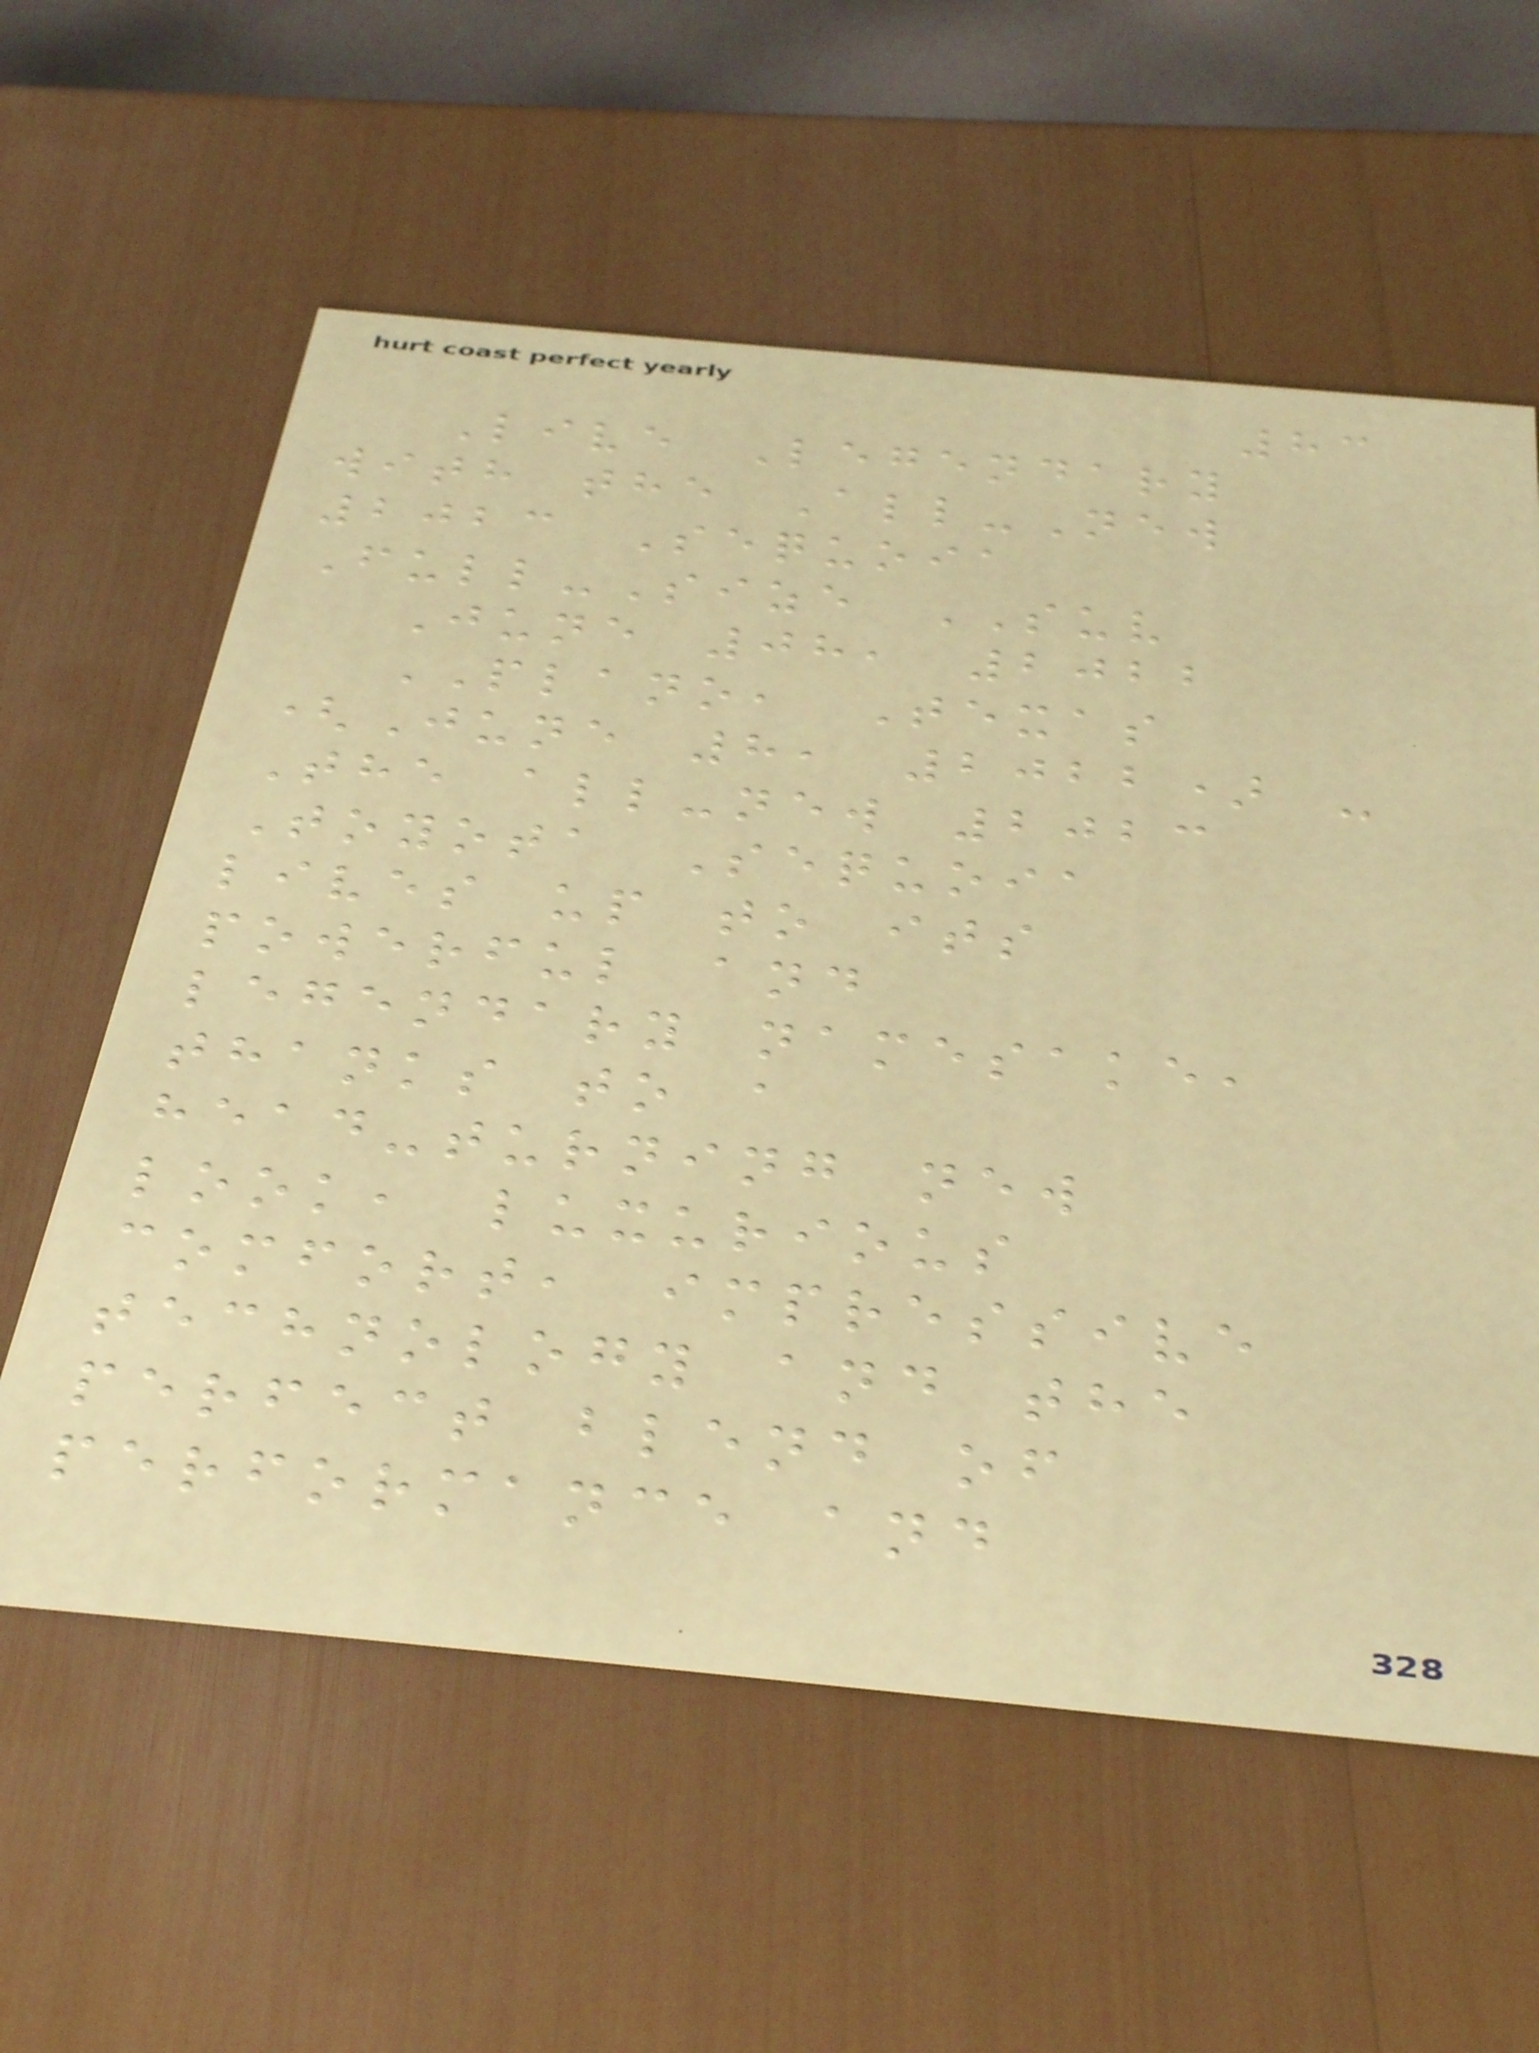83
Live Legendary
with the All-New
2023 Sequoia
Full-Size SUV
June 08, 2022
PLANO, Texas
(June 8, 2022) -
The all-new 2023
Toyota Sequoia
lives up to its
powerful and
legendary namesake,
thanks to a
head-turning new
look, luxurious
comfort, impressive
technology and the
perfect blend of
performance and
